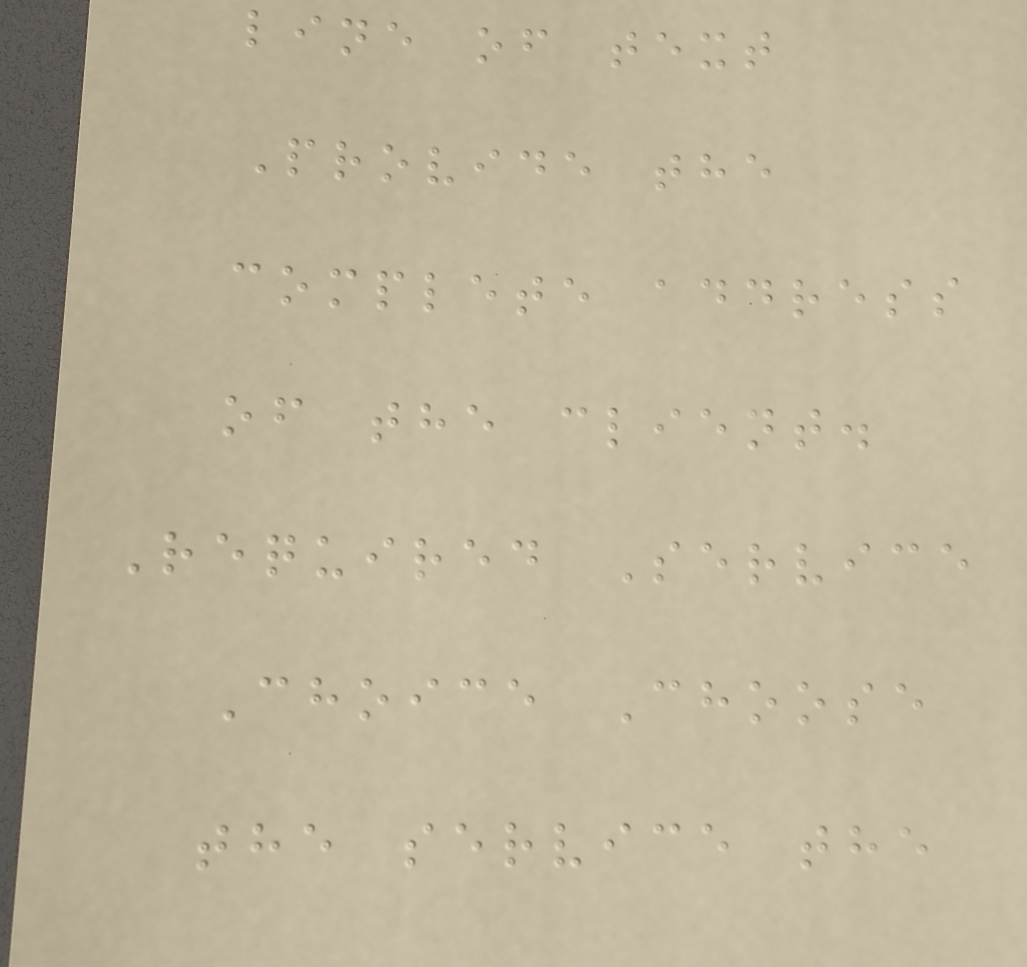line of text
Provide the
complete address
of the client.
Required Service
Choice Choose
the service the
